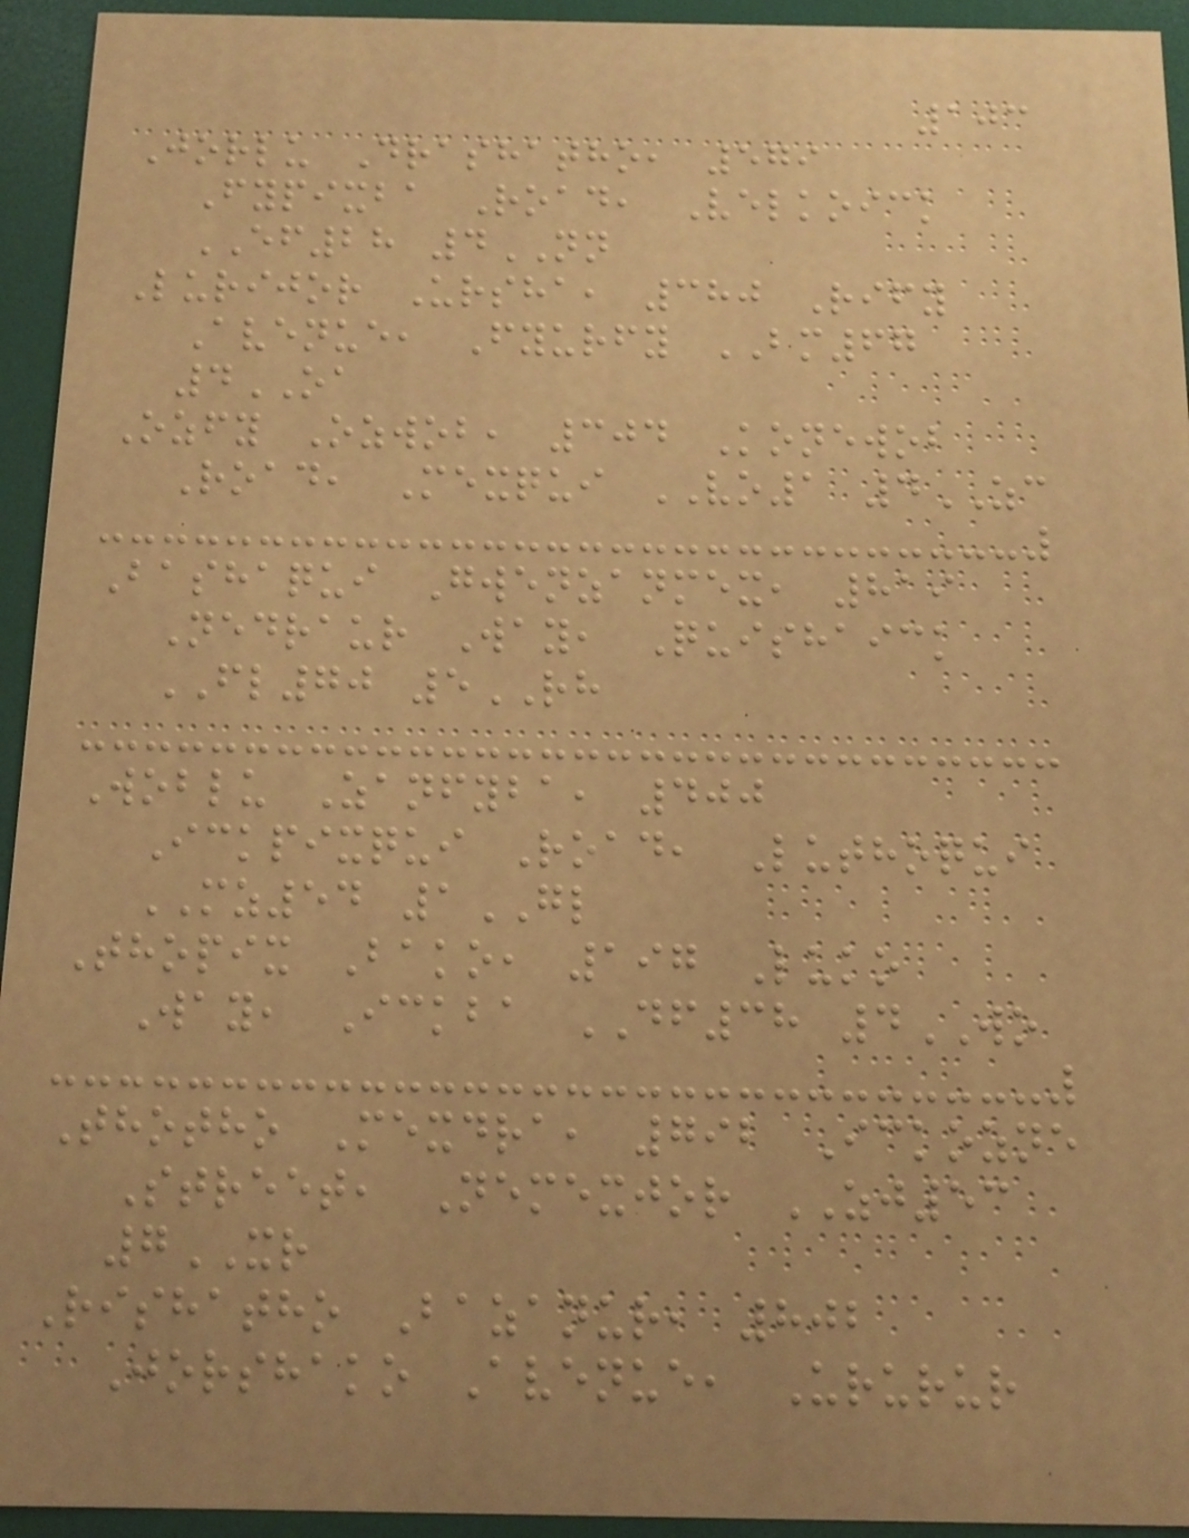103
Jorlu Drashatho, 579
Fypixba Road, Velkoick
EF28 4NN
Lurijor Ursha, 380 Rify
Avenue, Fyurfy BM67
4OA
Ozfy Ozwob, 304 Konewob
Road, Mexqui VO1 4ZC
Bashaqui Gwenzanmex, 819
Nedraur Way, Quishaick
FL70 5RH
Woblu Zanfyba, 400
Ickpixqui Road, Luthoqui
MZ54 1GL
Thopix Bako, 197 Luko
Way, Ickba DF38 4WO
Thotho Mexdra, 792 Ickozne
Street, Nemexjor ZJ53
7XR
Rishatho Bazanur, 802
Jorshako Avenue, Ururur
